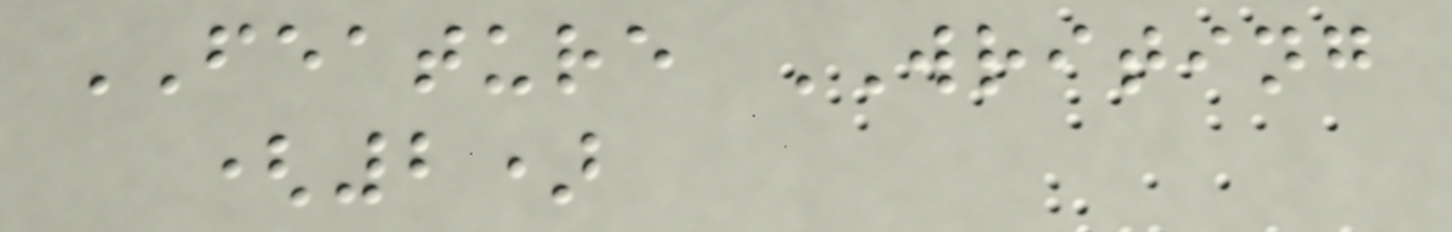FEATURE WRITING
(2)
